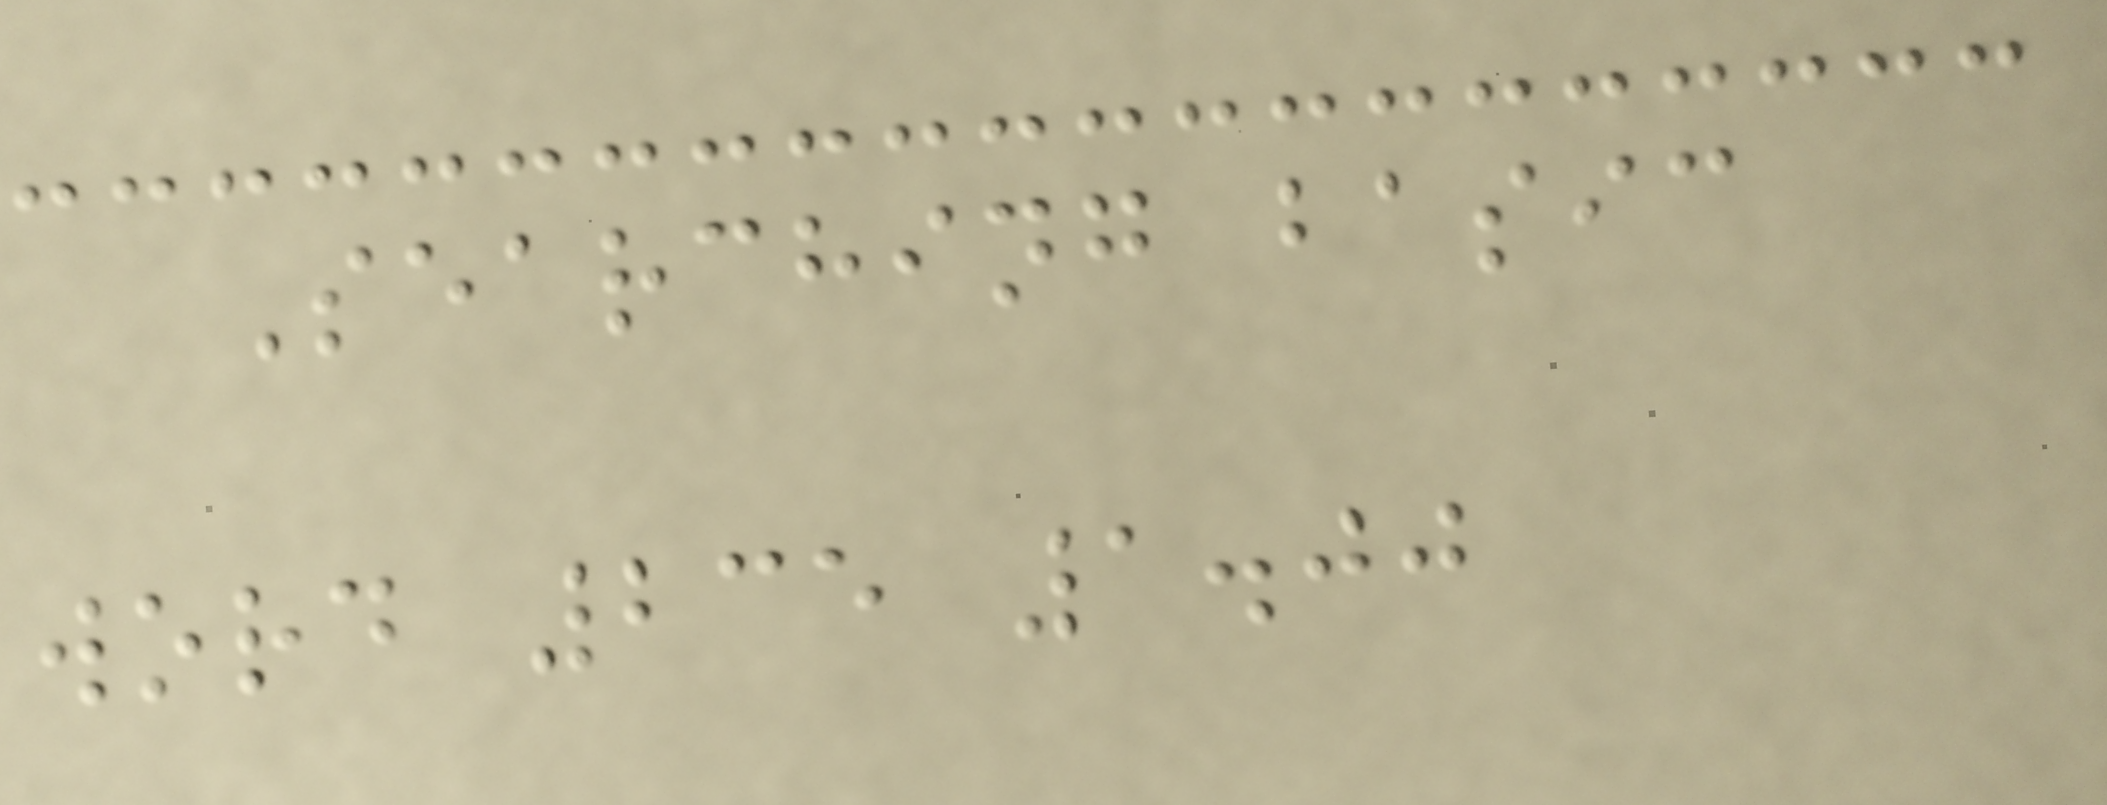Searching basic
word 235 1.00
